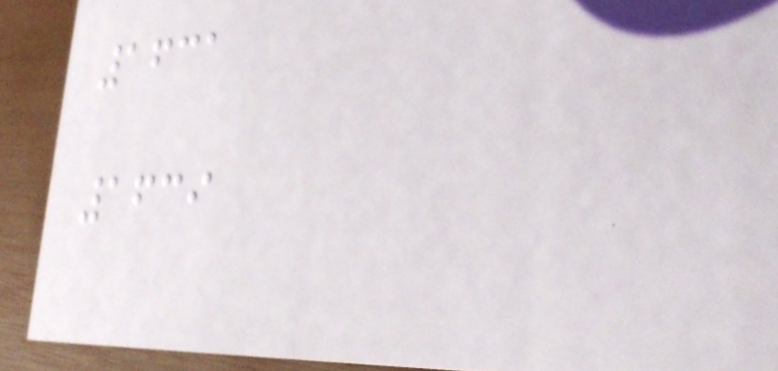1631
1639
